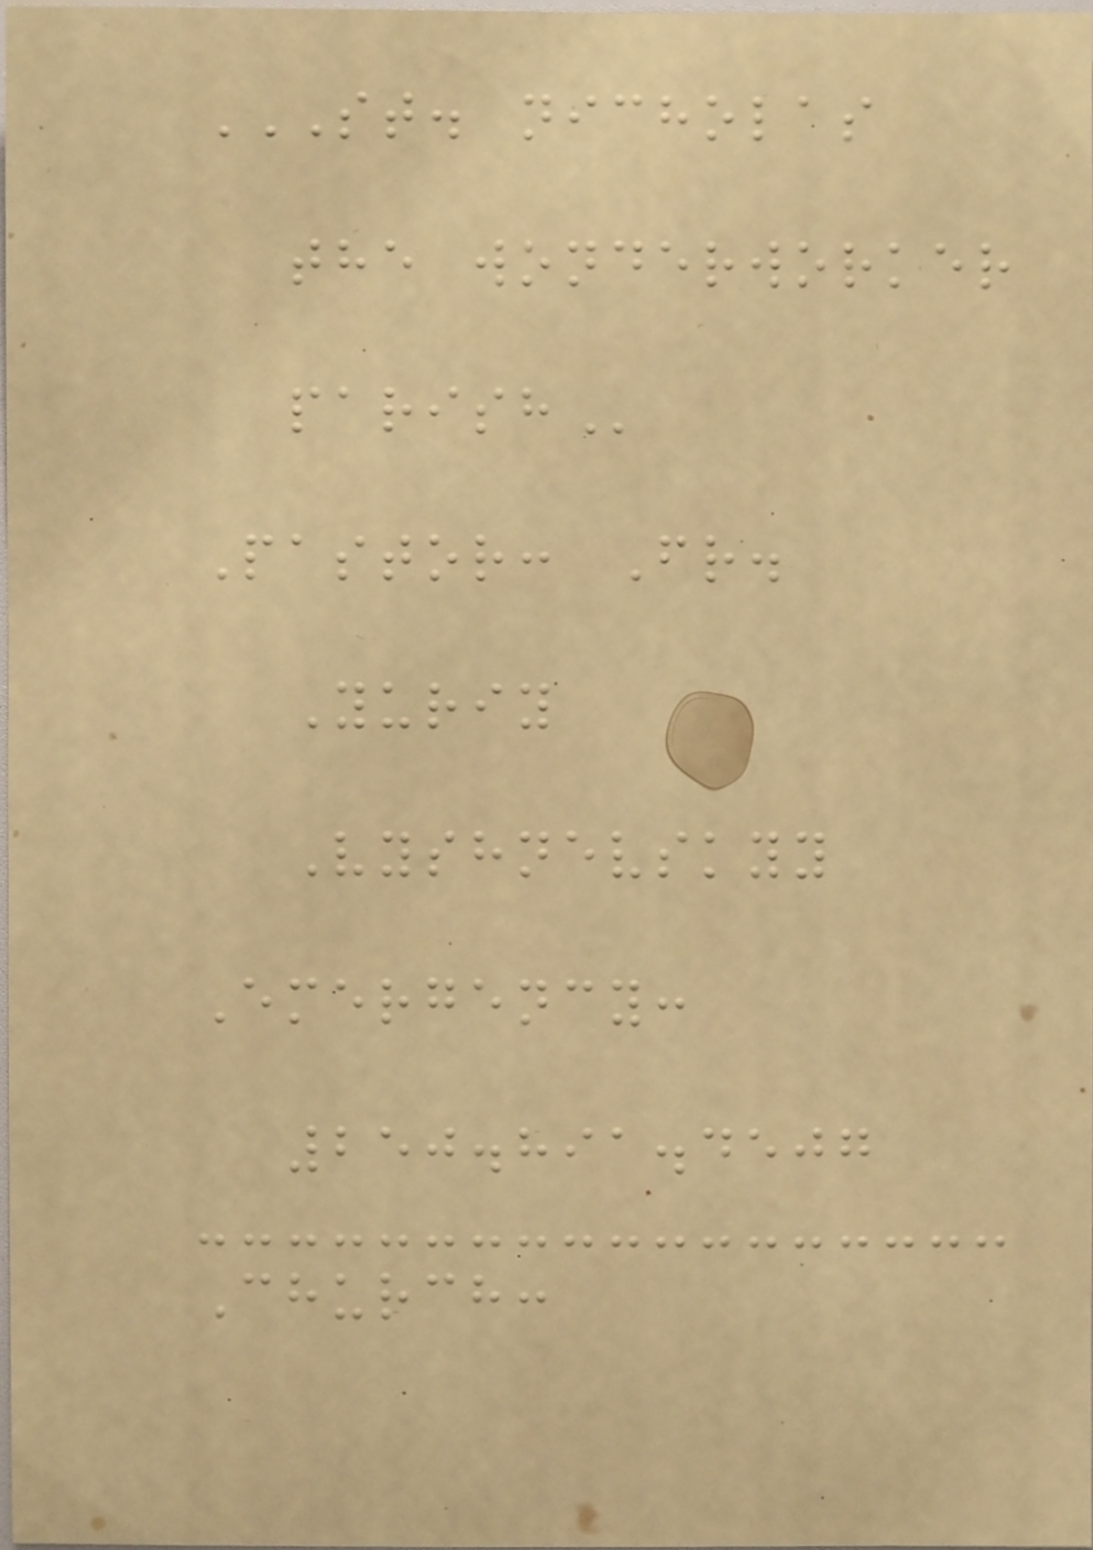ST. NICHOLAS
THE WONDERWORKER
PARISH
Pastor: Fr.
Yuriy
Vyshnevskyy
Emergency:
250.891.4507
Church:
